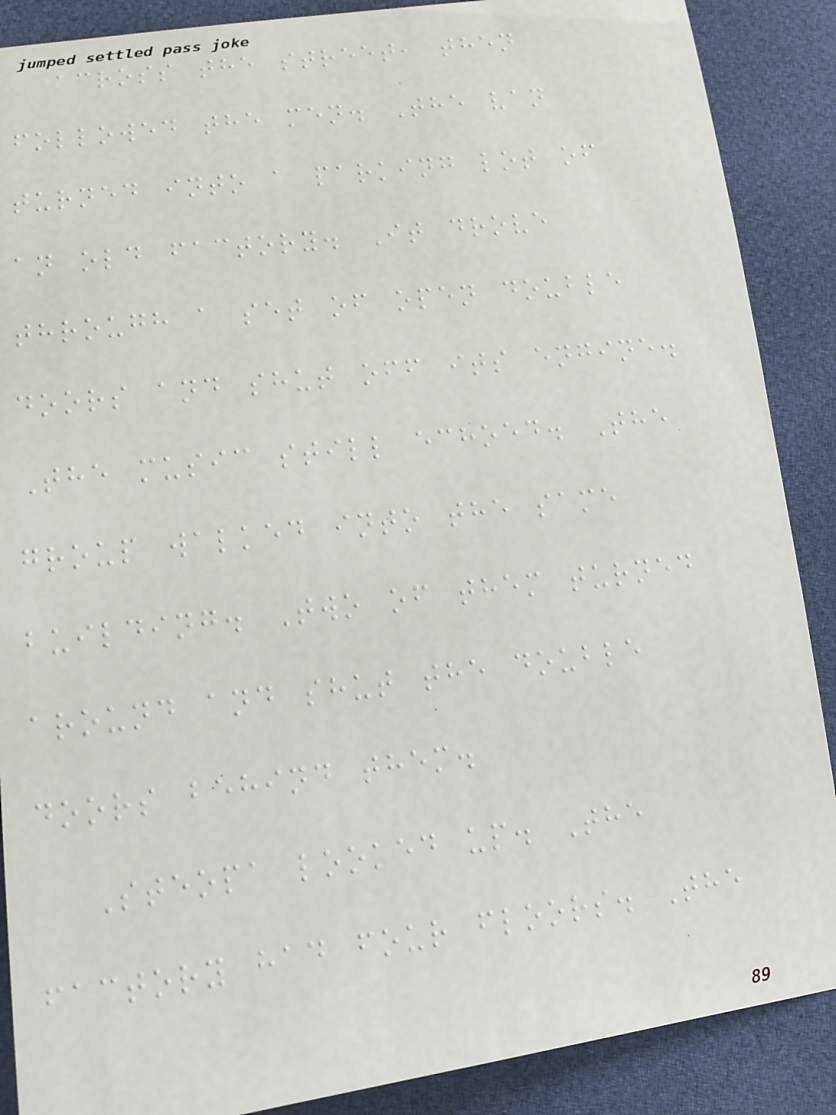across the street, then
followed the men. The van
turned into a parking lot of
an old factory. It drove
through a set of open double
doors and shut off its engine.
The music still echoed. The
group walked into the same
building. Two of them turned
around and shut the double
doors behind them.
Steopa looked up. The
factory had four floors. The
